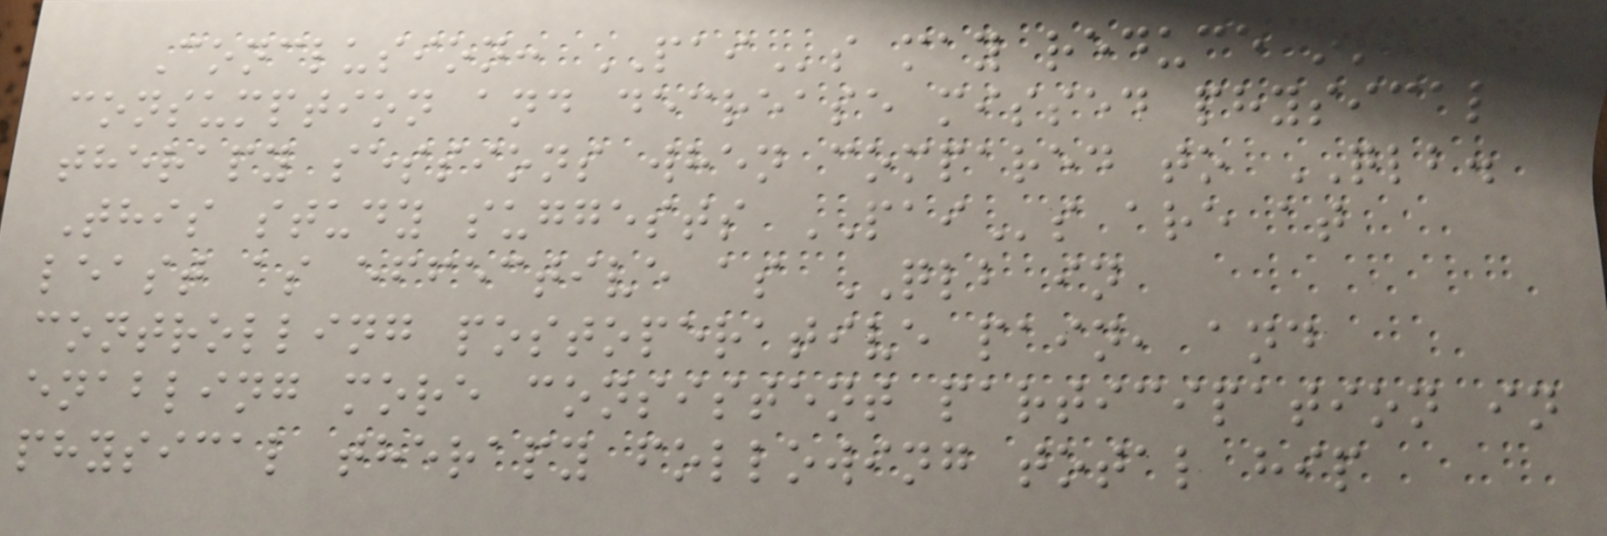Conclusion: PAIs may reduce opioid
consumption and decrease missed physical
therapy sessions when compared to QLB.
This study suggests PAIs are at
least as effective as QLB in
controlling postoperative pain, and
enabling more consistent participation in
physical therapy following total hip
